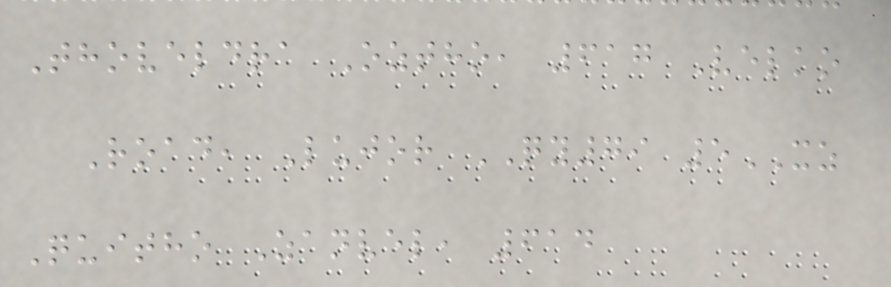Thoveldra Oztho, 617 Velko
Road, Lujor QY79 5XZ
Quitho Zanvel, 614
